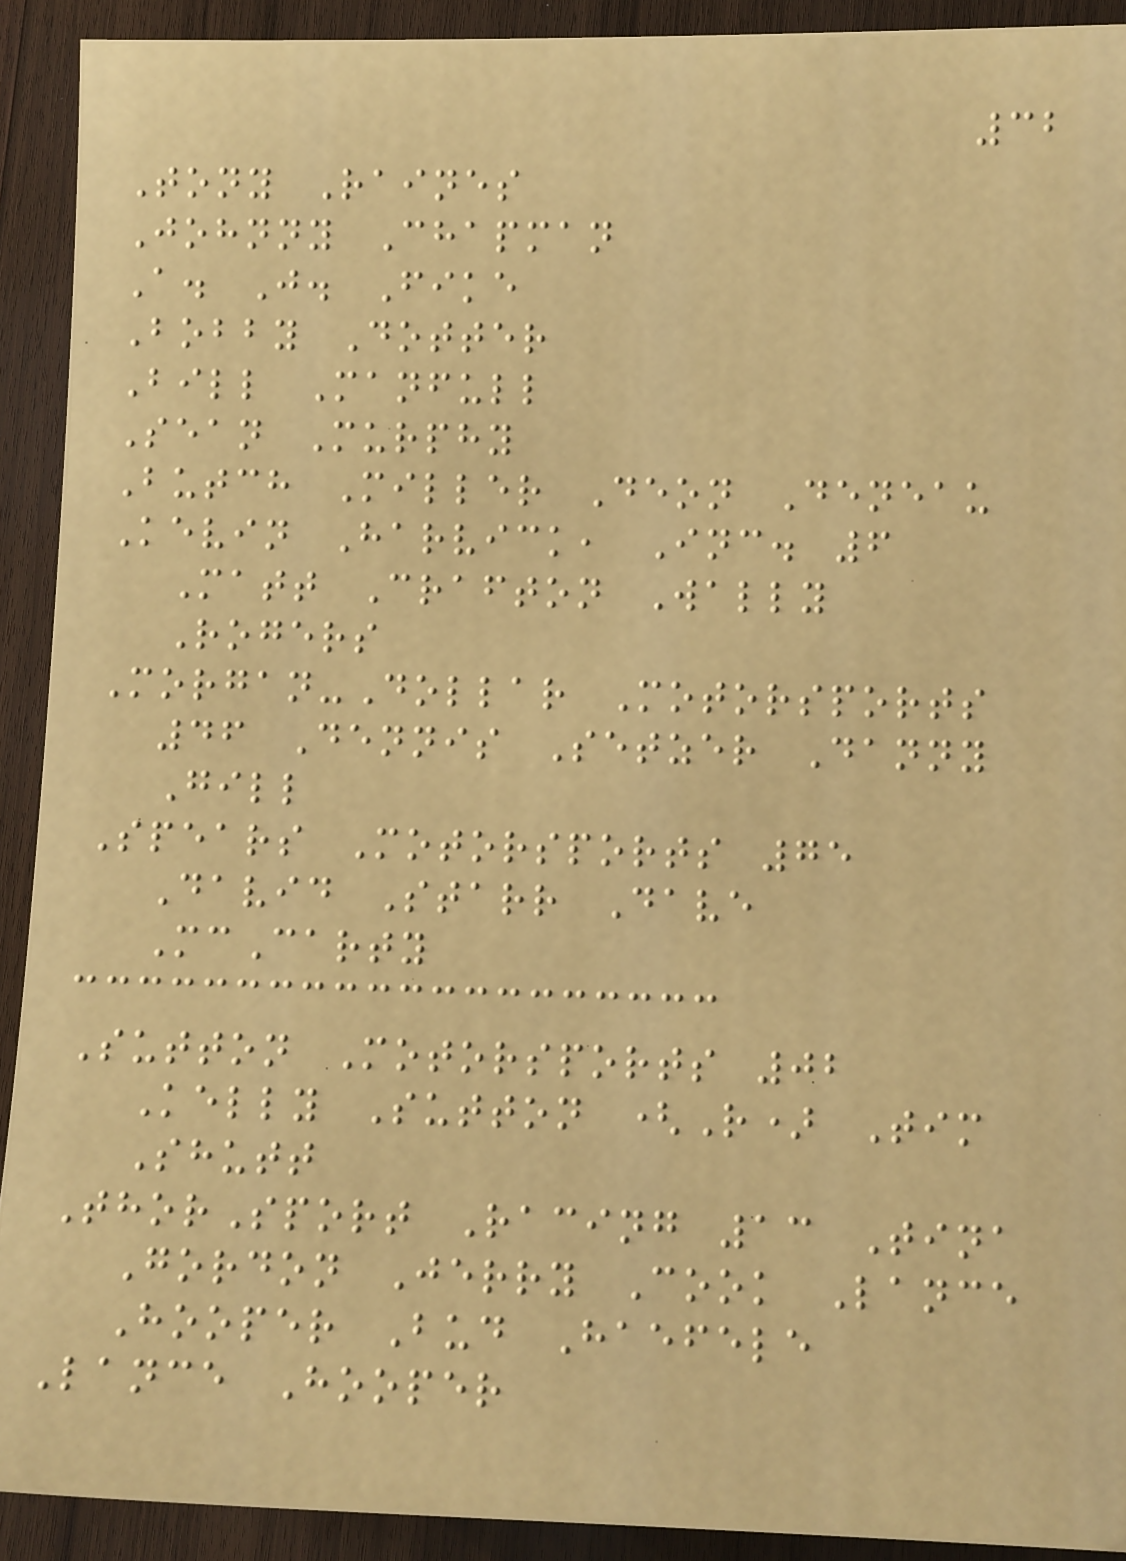32
Tony Raines
Johnny Chapman
A. J. Fike
Bobby Dotter
Bill Manfull
Sean Murphy
Butch Miller Deon Deneau
Kevin Harvick, Inc. 6
Matt Crafton Wally
Rogers
Morgan-Dollar Motorsports
46 Dennis Setzer Danny
Gill
Spears Motorsports 75
David Starr Dave
McCarty
Sutton Motorsports 02
Kelly Sutton (R) Tim
Shutt
ThorSport Racing 13 Tina
Gordon Jerry Cook Lance
Hooper Bud Haefele
Lance Hooper
